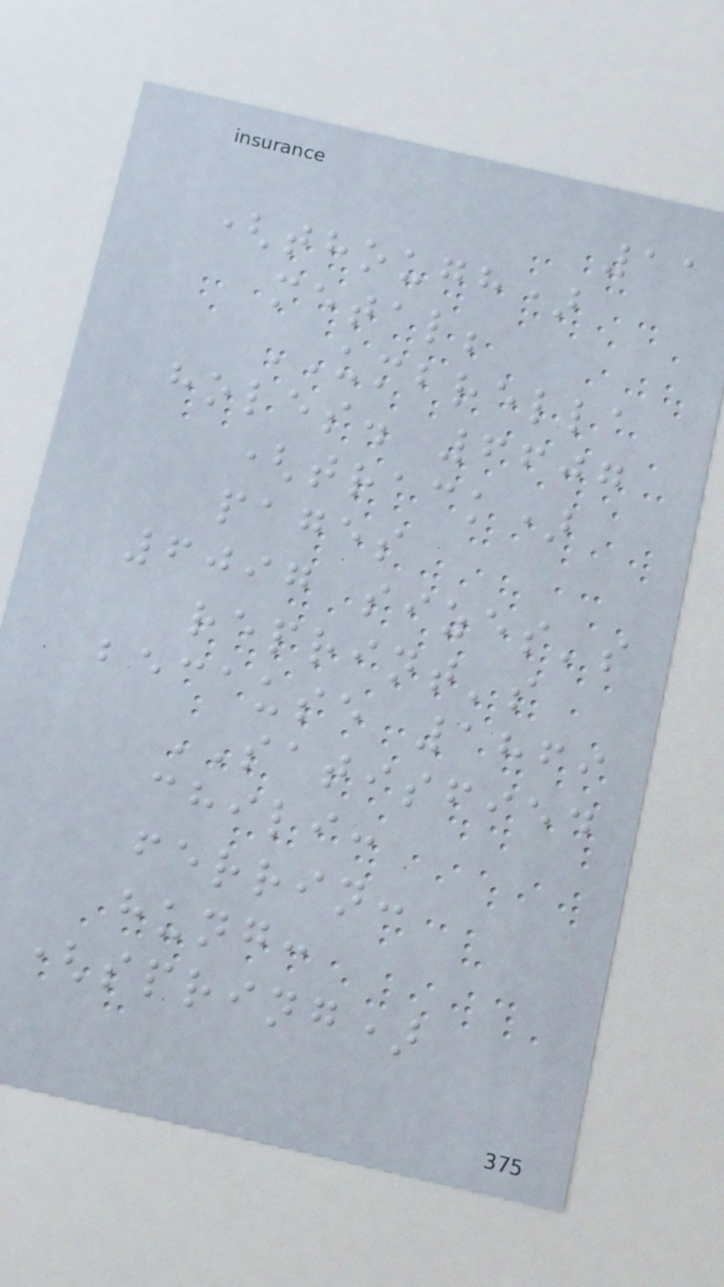11
(though)
metal;
UMBRELLA
holes. 6607
(track)
pages
6097 sizes's
reprint's
because 1869
SATISFIED
chili:
ferrin:
hung:
(spring)
